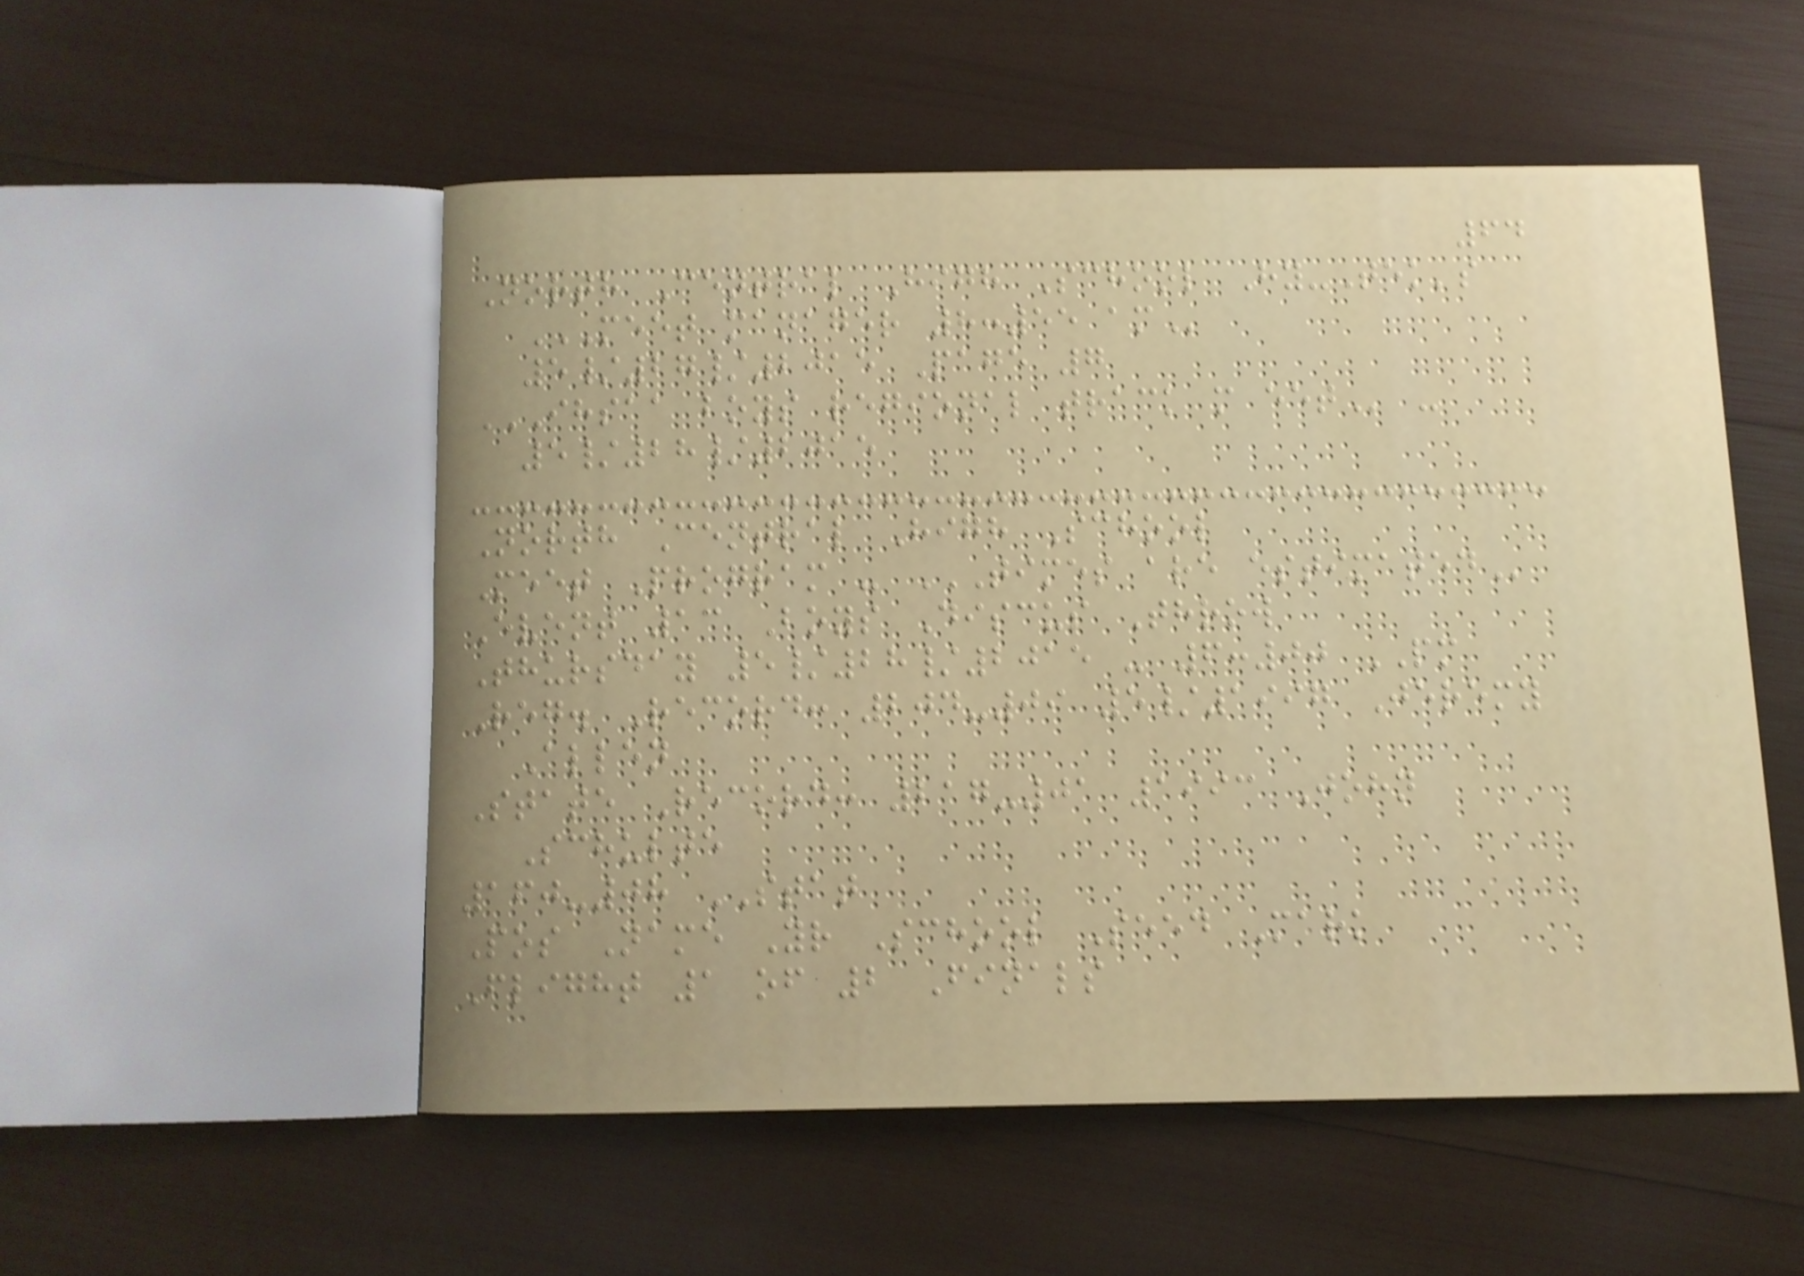64
North Central High School Hy-Tek's
MEET MANAGER 8:55 AM
5/27/2015 Page 7
IHSAA BOYS REGIONAL TRACK M EET -
5/28/2015
North Central High School
Meet Program - TIMES ARE ESTIMATED
Event 13 Boys Discus Throw
Thursday 5/28/2015 - 6:00 PM
Reg. Record: 204-09 5/1997 Jeremy
Allen
State Record: 217-01 1993 John
Schulte
160-08 STAT
Pos Name Yr School Seed Mark
Flight 1 of 2 Finals
